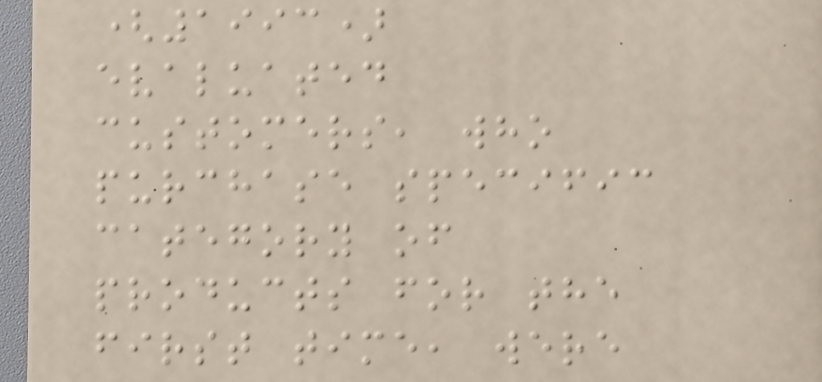(1993)
evaluated
customers, who
purchase specific
category of
products for the
first time, were
